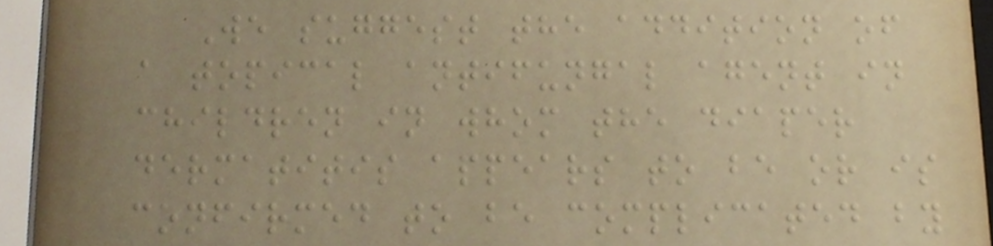We suggest the addition of
a topical antifungal agent in
children in whom the diaper
dermatitis appears to be or is
confirmed to be complicated by
